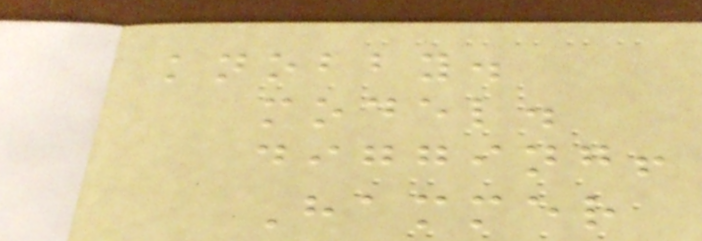knobby.
model.
digging!
Hammer
